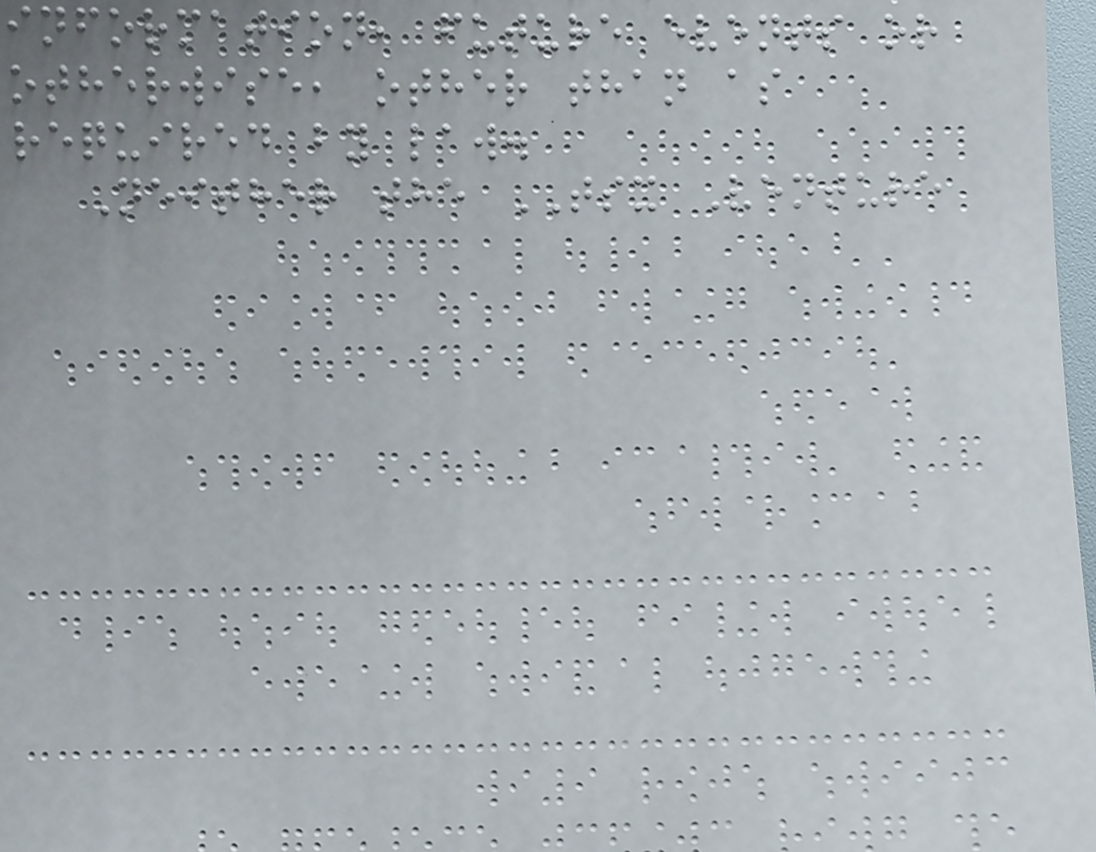information, future events or
otherwise, other than as
required by law.
Neither the TSX Venture
